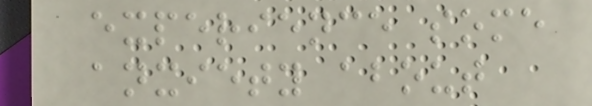experience some
anxiety about
